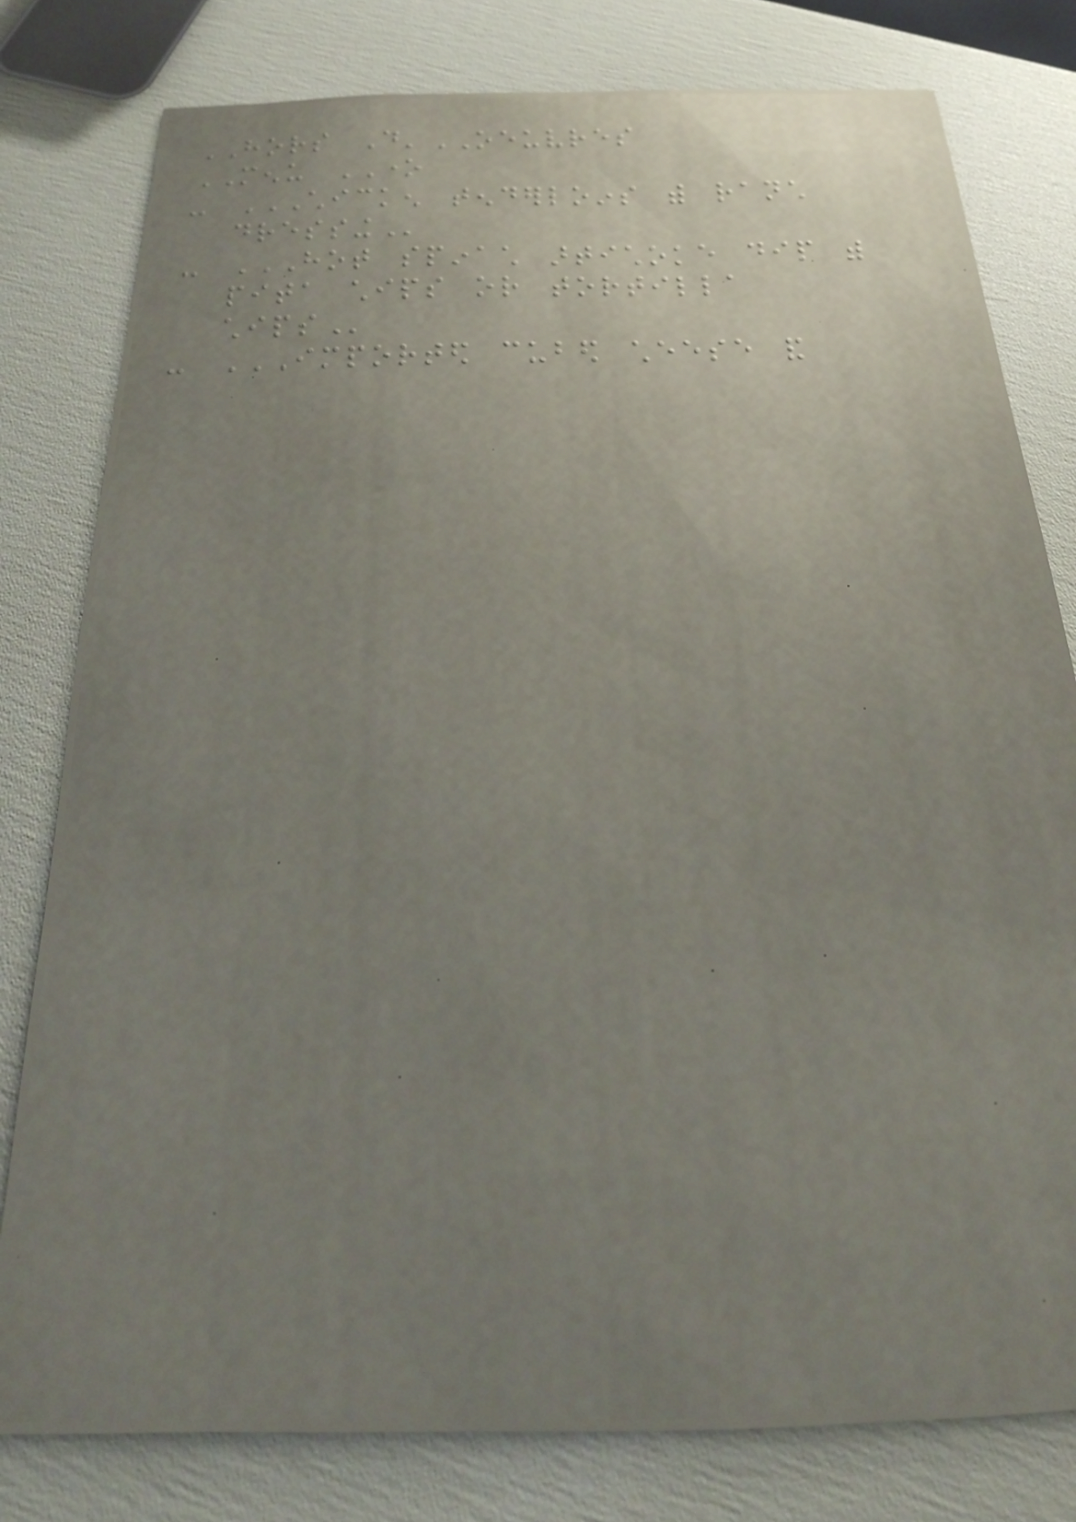HORS D'OEUVRES
MENU ONE
- CHICKEN TENDERLOINS WITH RANCH
DRESSING
- HOT SPINACH ARTICHOKE DIP WITH
PITA CHIPS OR TORTILLA
CHIPS
- IMPORTED CUBED CHEESE AND
